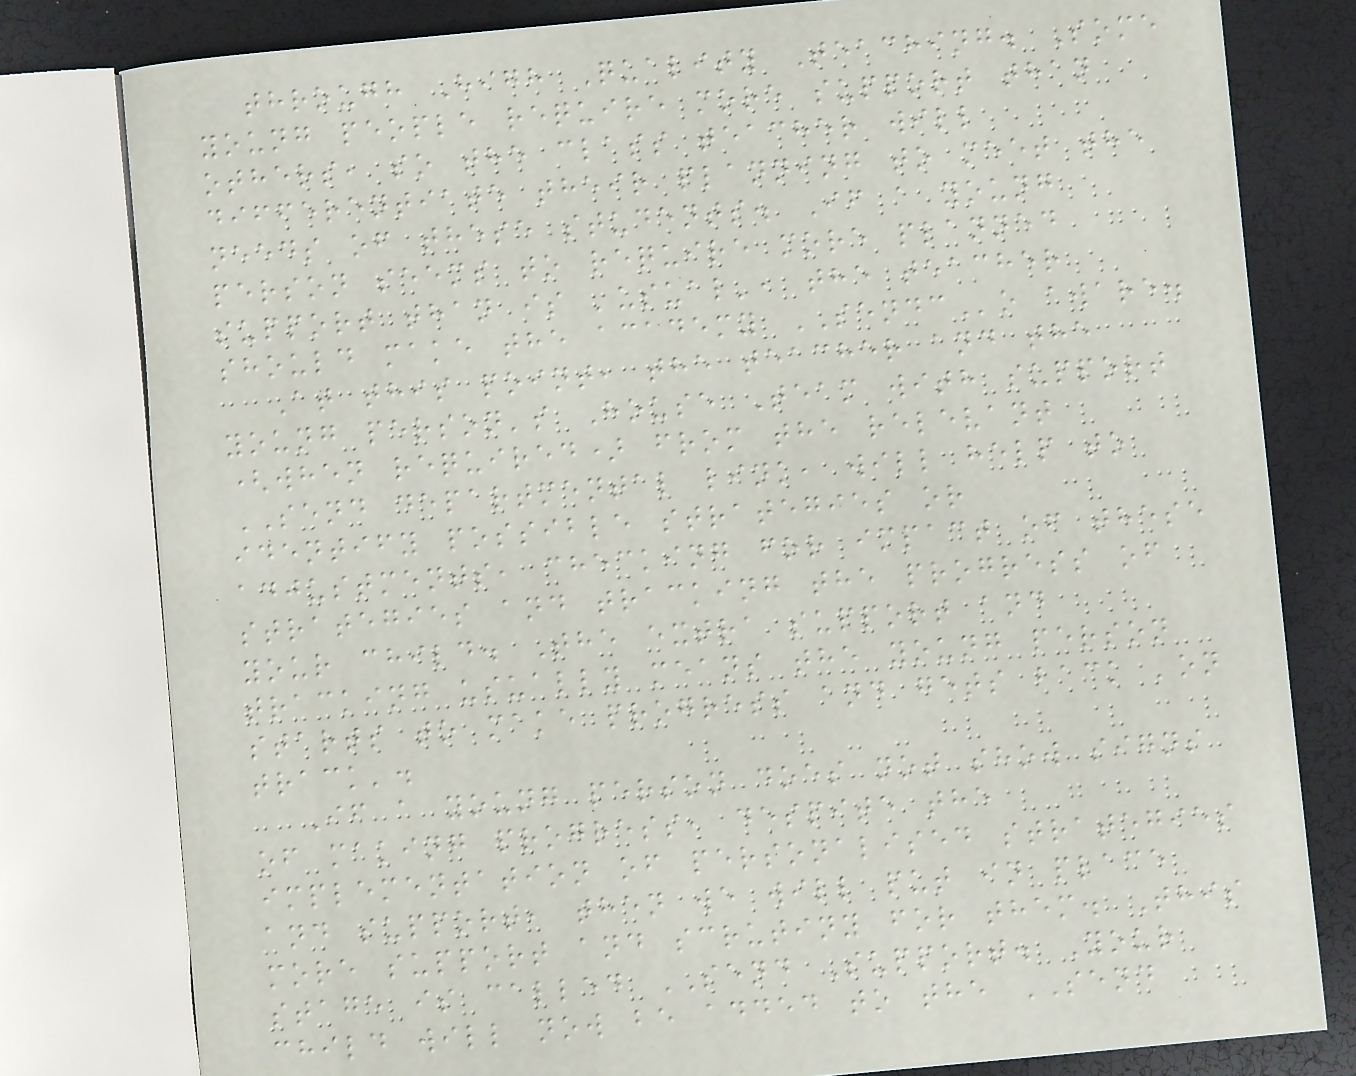through High Quality Teaching. Some
young people require more support than
others, so the class teacher will
differentiate their planning to meet the
needs of these students. If a young
person seems to require more planned
support than is 'usual', the teacher
should make the academy SENDCo aware.
At this point, the teacher and the
young person's House Team with support
(when required) from the relevant
SEND departmental link, will help to
identify possible strategies or
adjustments, checking for impact of these
strategies and tracking the progress of
your child. The extra support and
tracking usually means the young person
starts to make progress and gets back 'on
track'.
If a young person does not show signs
of making progress, despite the
implementation of personalised strategies
and support, then we will put in place
more support and scrutiny for them. This
stage is called SEND Support. Your
child will now be added to the SEND
